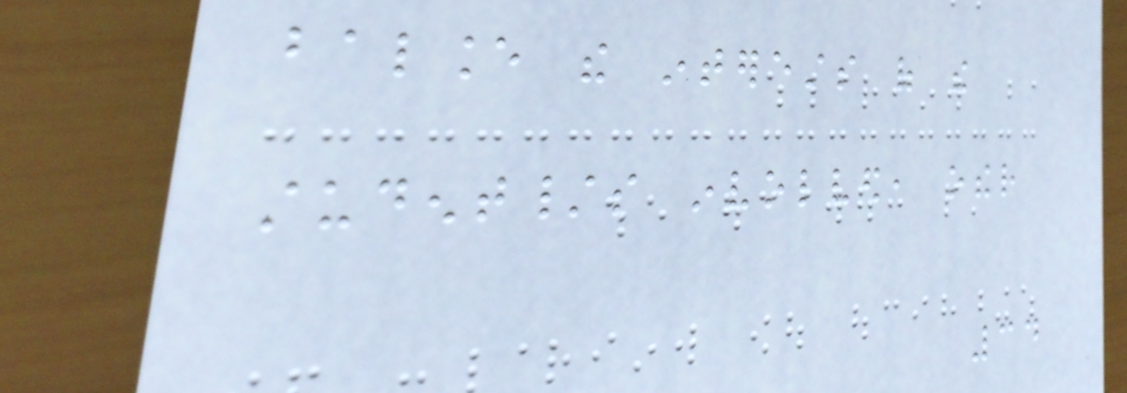balance the interests of the
student/s involved, other
34
